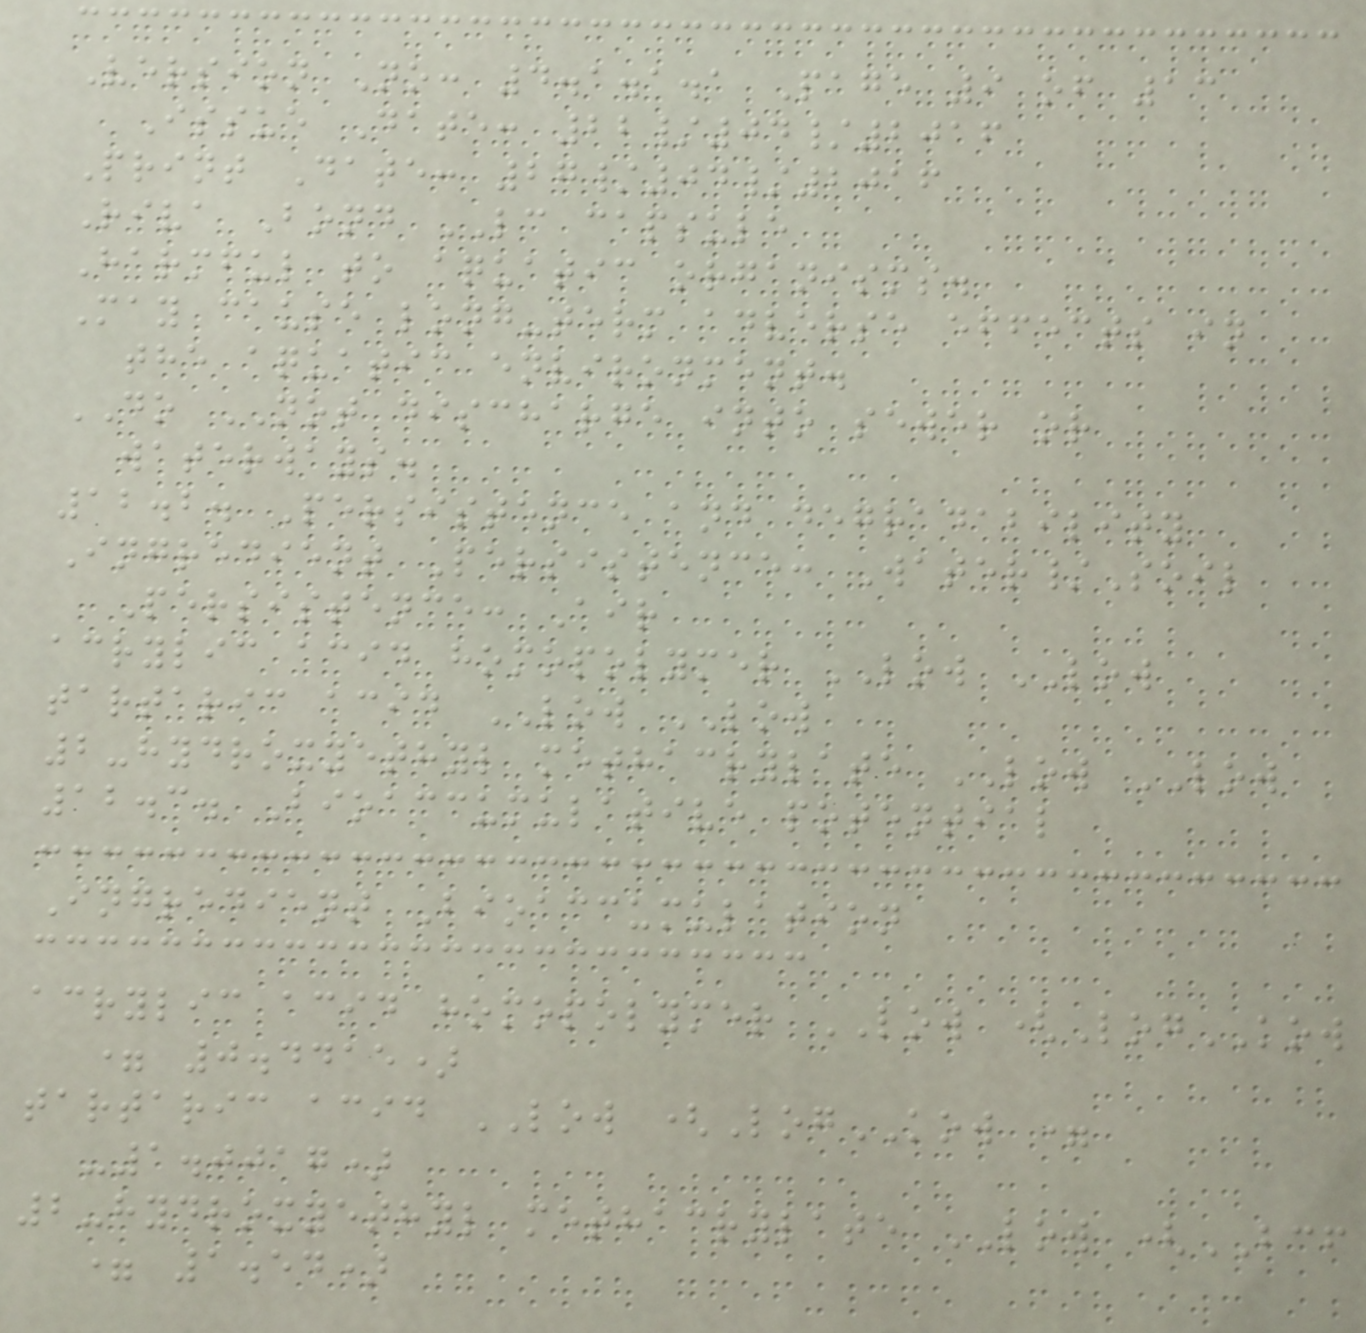Version No: 4.1.1.1 Page 9 of 13
Issue Date: 22/04/2016
Print Date: 27/04/2016
Riva Bond LC capsule
Harmful to aquatic organisms.
May cause long-term adverse effects in
the aquatic environment.
DO NOT discharge into sewer or
waterways.
12.2. Persistence and degradability
Ingredient Persistence: Water/Soil
Persistence: Air
acrylic acid homopolymer LOW LOW
tartaric acid LOW LOW
2-hydroxyethyl methacrylate LOW LOW
12.3. Bioaccumulative potential
Ingredient Bioaccumulation
acrylic acid homopolymer LOW (LogKOW
= 0.4415)
tartaric acid LOW (LogKOW =
-1.0017)
2-hydroxyethyl methacrylate LOW (BCF
= 1.54)
